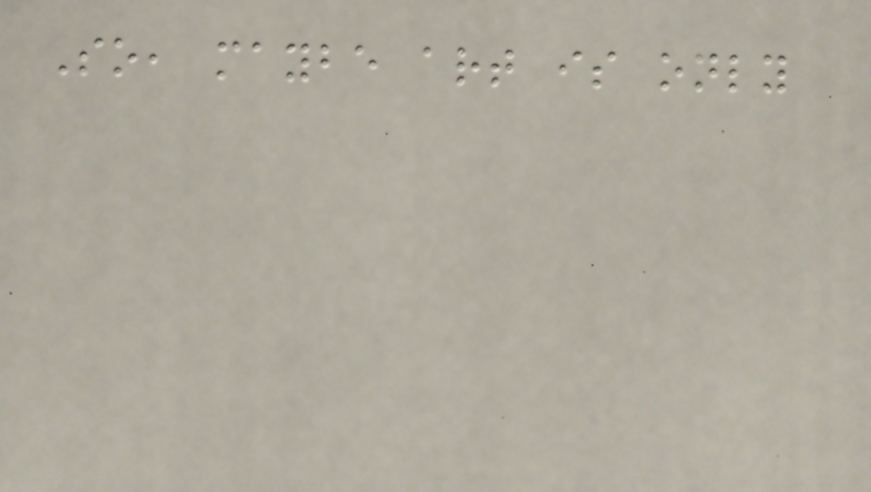So, maybe art is only
